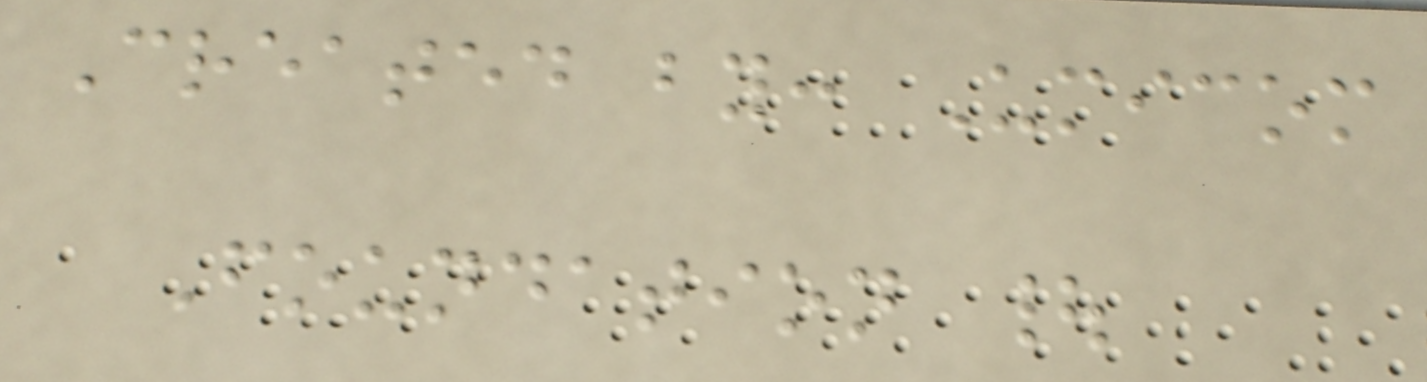Created by: Umicom
Foundation |
